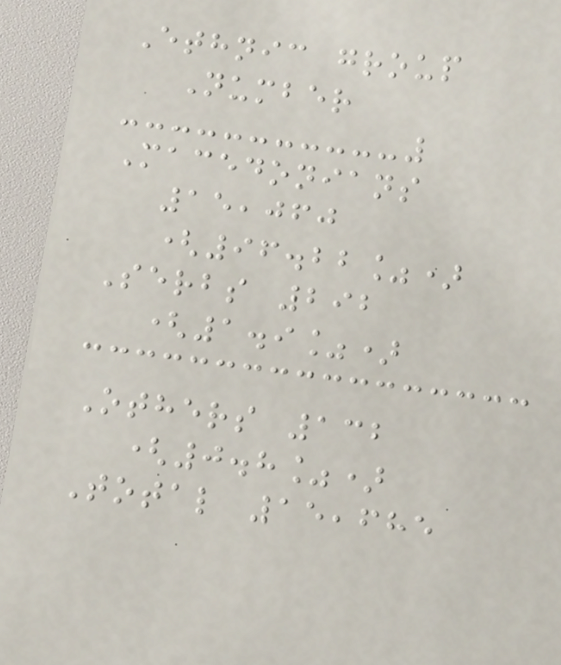Ethnic group
Number
Macedonians
15,060
(96.22%)
Serbs 292
(1.9%)
Others 132
(0.8%)
Total 15,685
